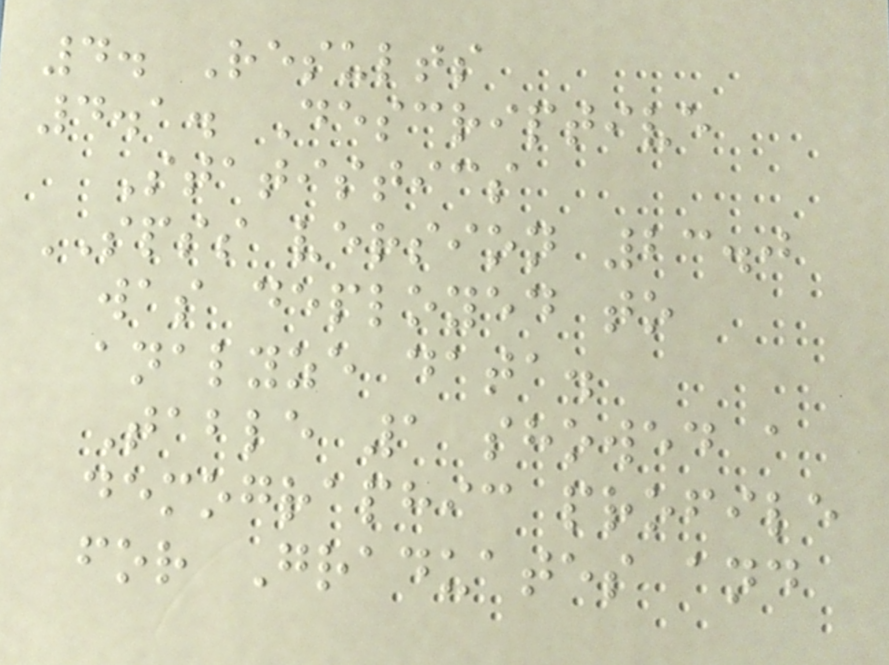4. Results
4.1. Descriptive
Statistics
SPSS version 23.0
was deployed to
analyze data.
Table 1 showed a
demographic profile
for Graduates and
